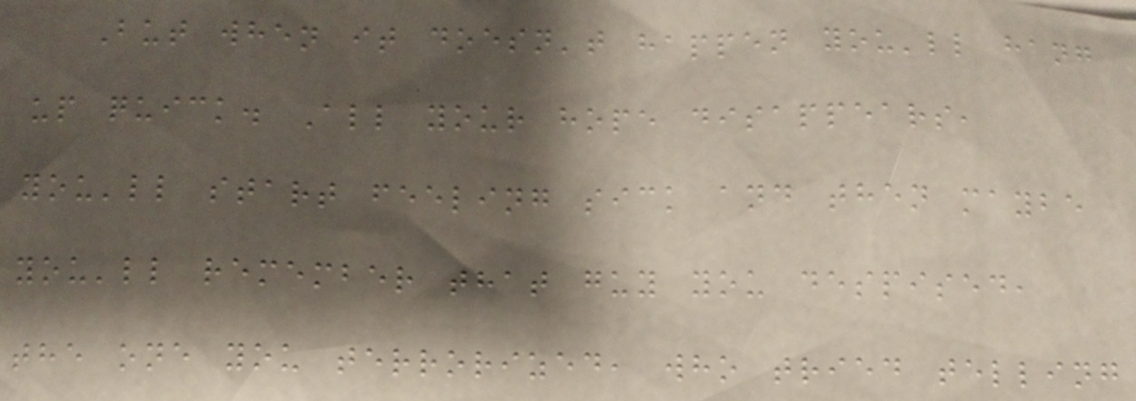But when it doesn't happen you'll hang
up quick. All your hope disappears,
you'll start feeling sick and then maybe
you'll remember that guy you despised,
the one you terrorized, who tried telling
